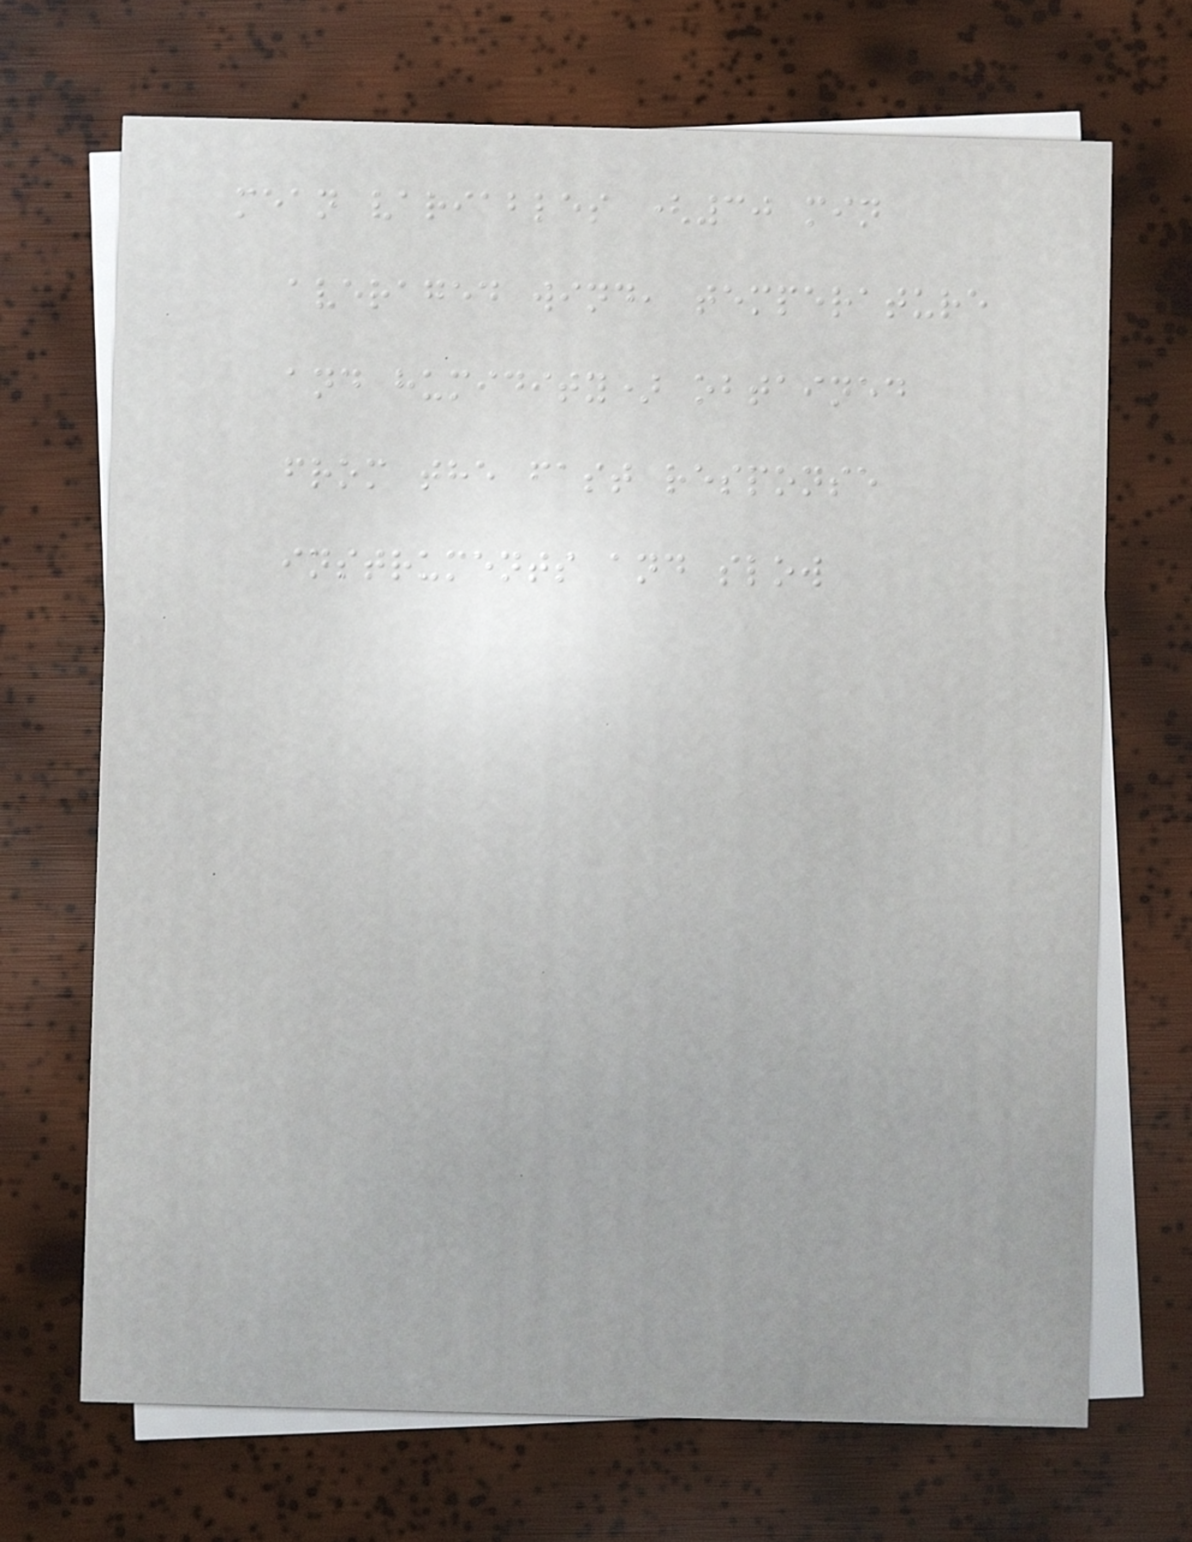mean variables (30 min
averaged wind, temperature
and humidity) obtained
from the fast response
instruments and slow
